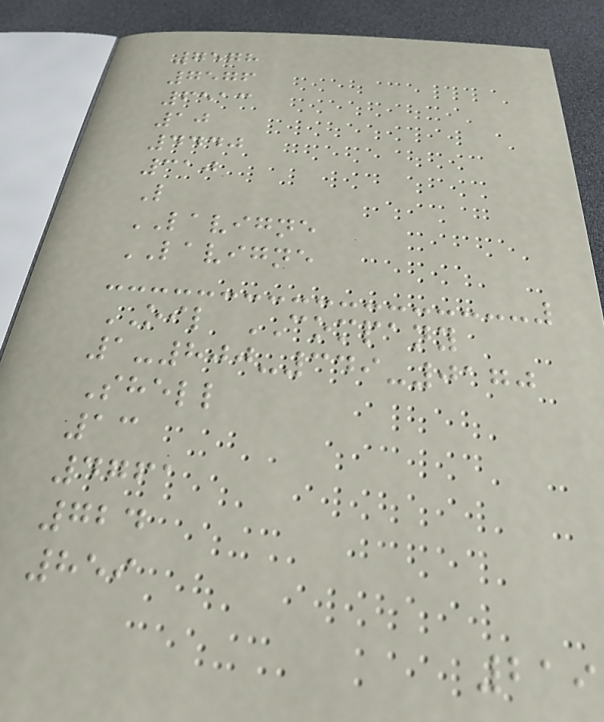7578
7576
6513
10
4440
310
L
LAVIGNE
LAVIGNE
OIL COMPANY
1-800-349-0170
Shell
13
4761
724
859
219
